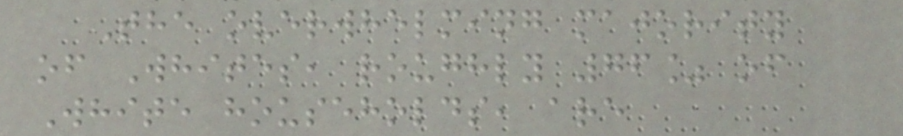The overwhelming majority
of Whites, roughly 76% of
White households, are
